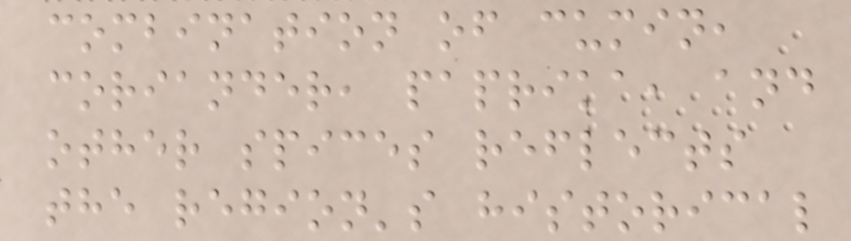combination of cumin,
coriander, paprika, and
other spices reflects
the region's historical
